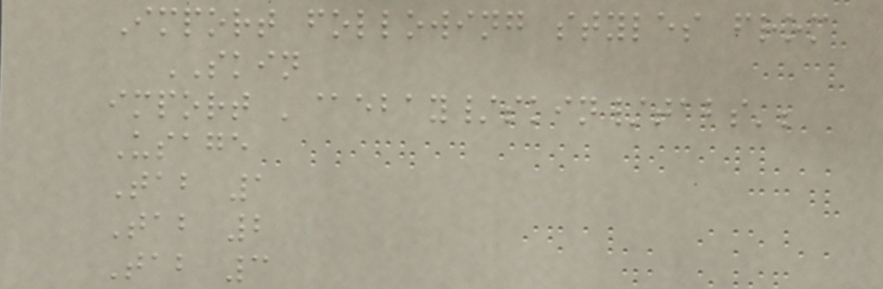Import following styles from
SKIN
import '@ebay/skin/tabs';
Usage
Tab 1
Tab 2
Tab 3
